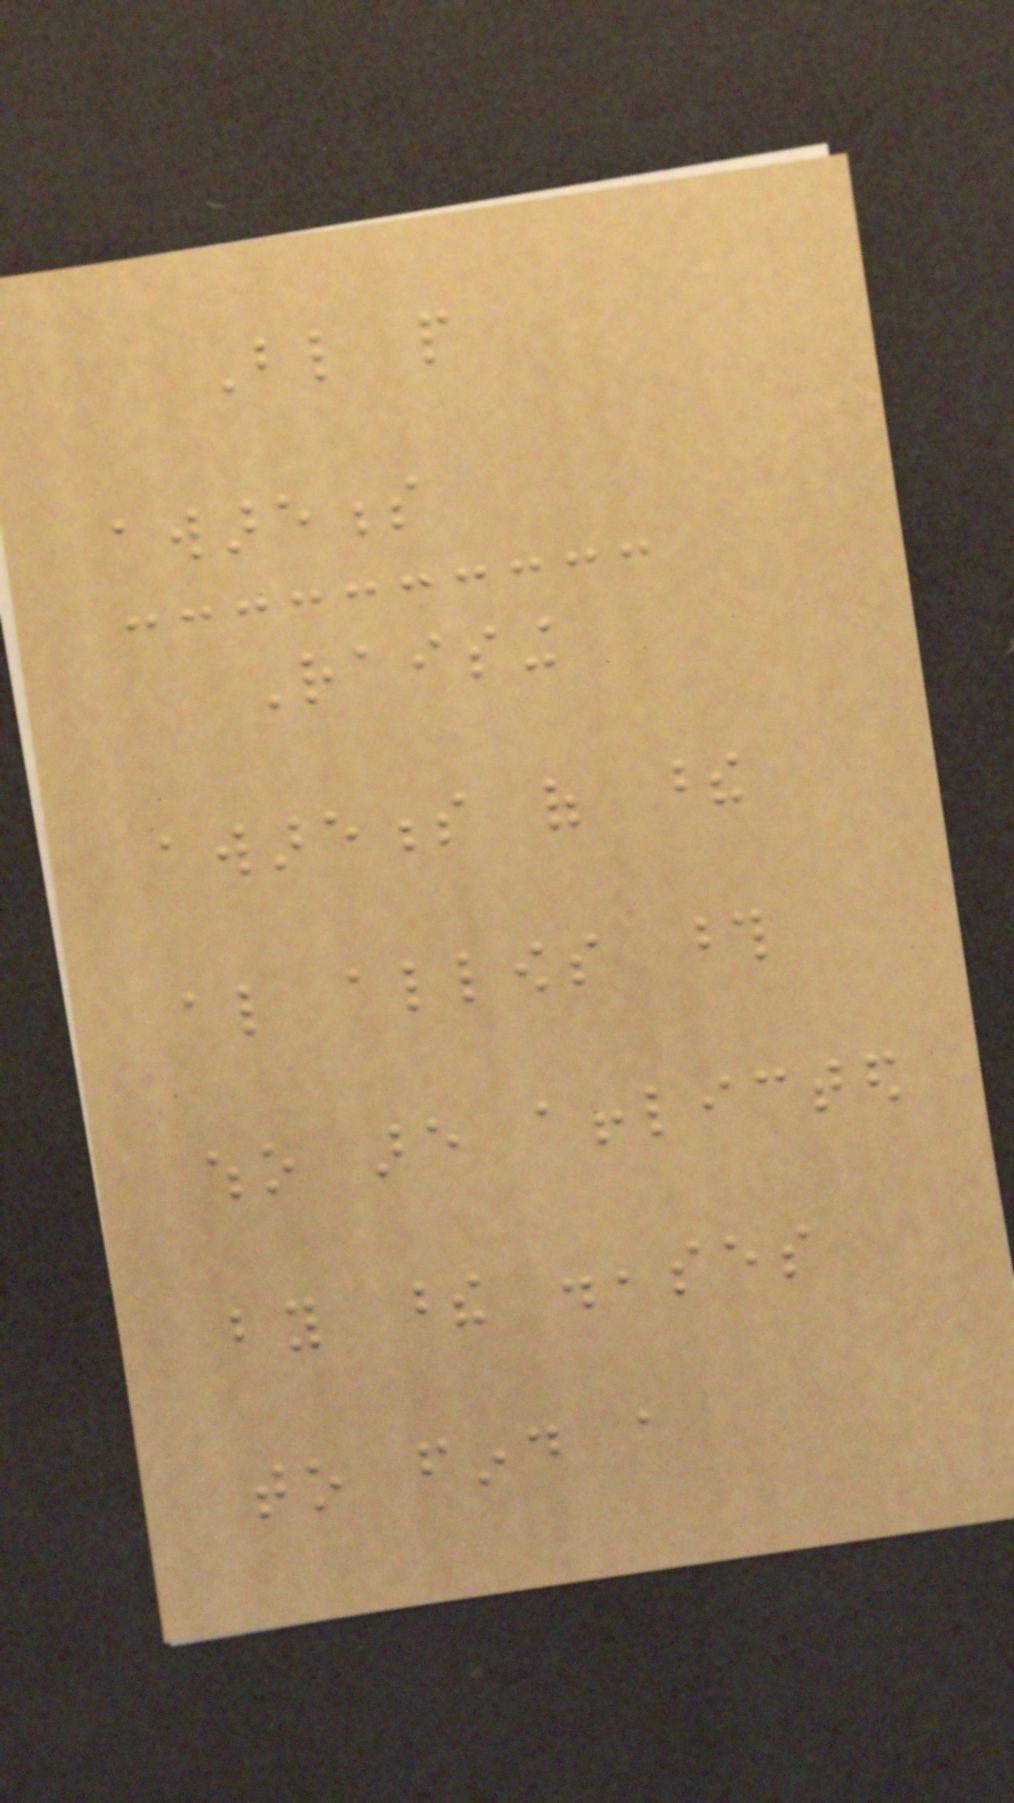Blind people
awareness
Raising
awareness of these
also allows those
who are afflicted
by these diseases
to find a
